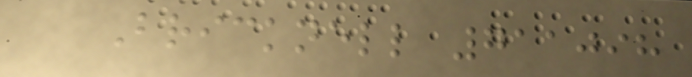Bricknell 711098
